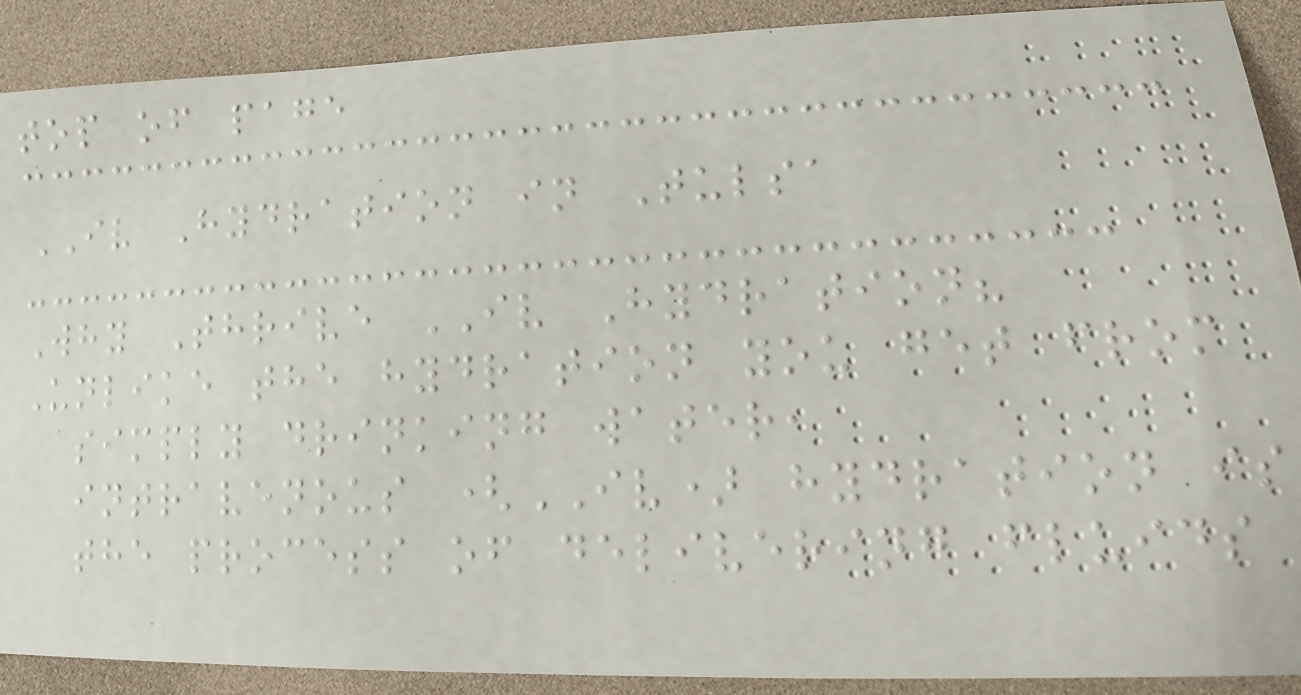top of page
IV Hydration in Tulsa
Why Thrive IV Hydration?
Unlike the hydration you get from
simply drinking water,
intravenous (IV) hydration is
the process of delivering fluids
